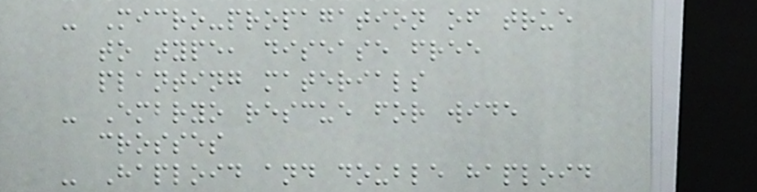- Micro-propagation of true
to type, disease free
planting materials
- Embryo rescue for wide
crosses
- Haploid and double haploid
